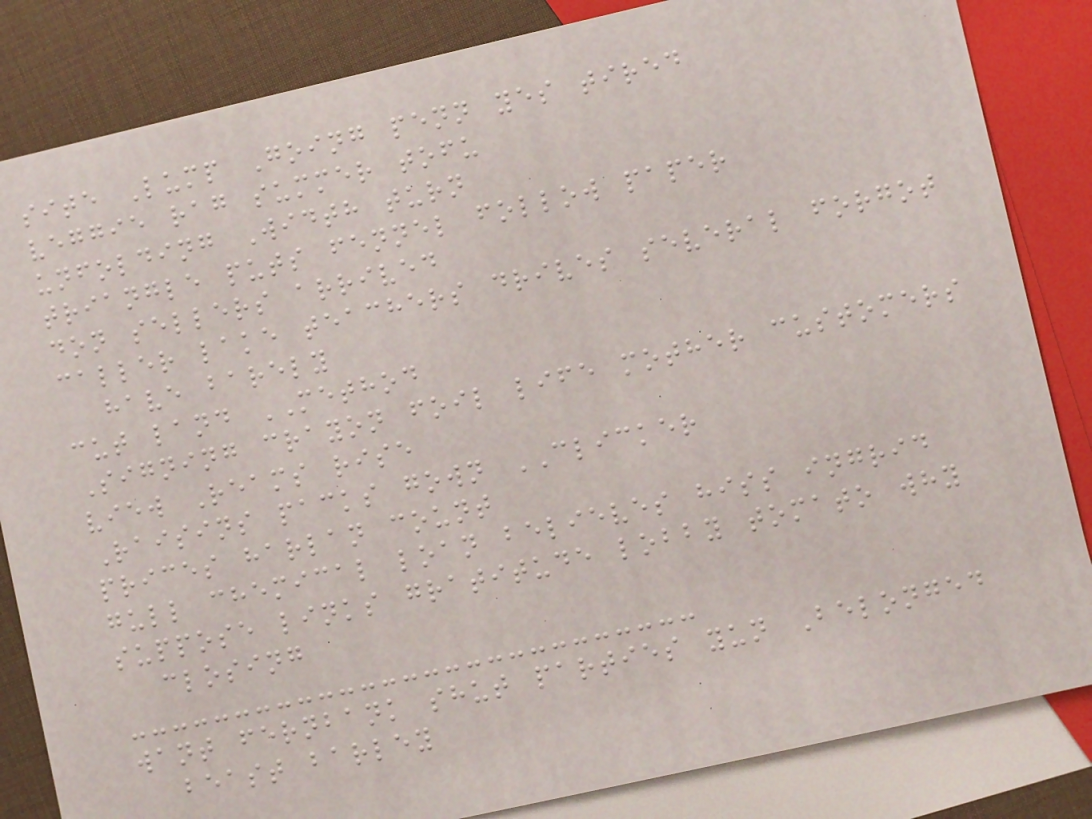site Lump Going penn yes tired
veggie rag summer tofu
unfolding Width turn
triangle puts fennel follow paper
don sellers arrived
caller lake teachers drives several forgot
have barely
cut land METHOD
Signing crayon foil life mother customers
view Reams rise
Raisins packs gown CLICKER
prices harlan count
gull chemical loan believes hiss ingrid
suppose links gratitude lobby tomato why
closing
want fernbank shut parties yun Belonged
beast barley
